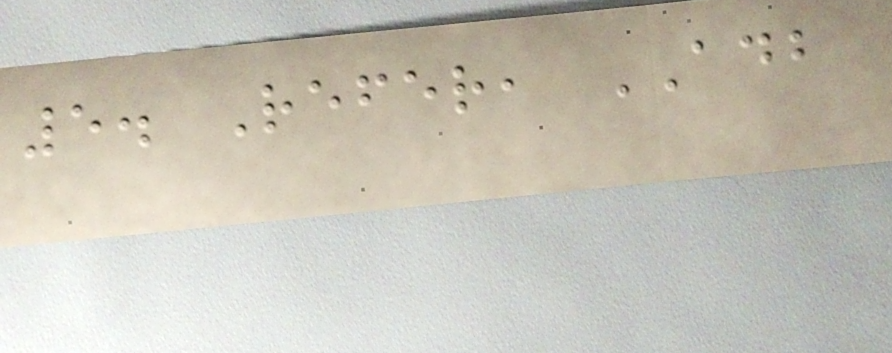5. Refer, ADB
